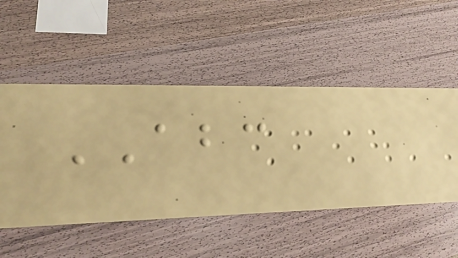ABC
